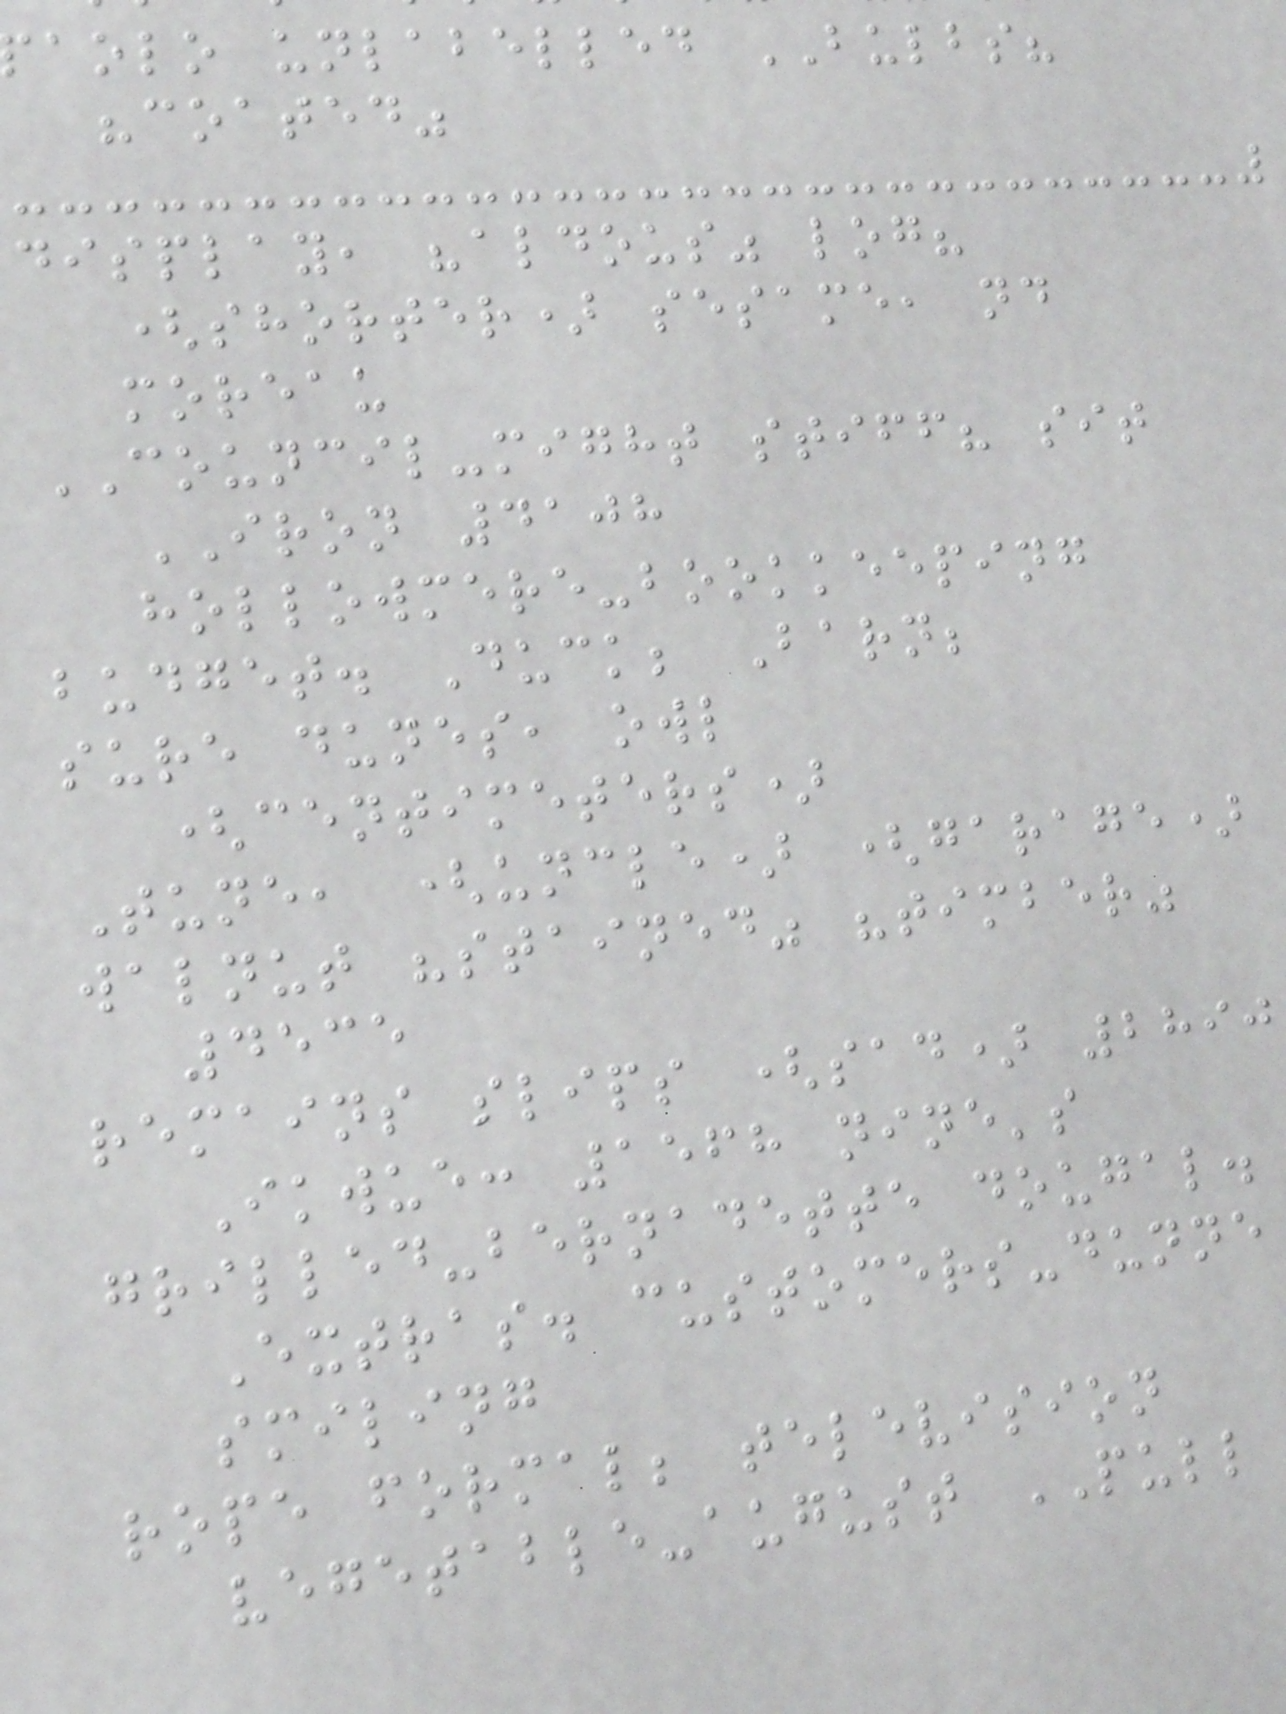aolo unlabelled BULBS?
"coated"
display, "aldous" log?
(shorter) sesame, nd
moreau
COUNCIL-might stiff? sit
IRON 4108
hollowmere-bookkeeping
budget. Duck; Barn;
sure dunes, owl
(centimeters)
Tune, (uncle) (garage)
walnut "stained" "timber"
4535
remains slips (sad) 2890
Ikwue: 1568 nine's
grilled-bernadette dougal.
Extras. customers-dunne
smiling
rope formal; television
vegetable-august PULL
